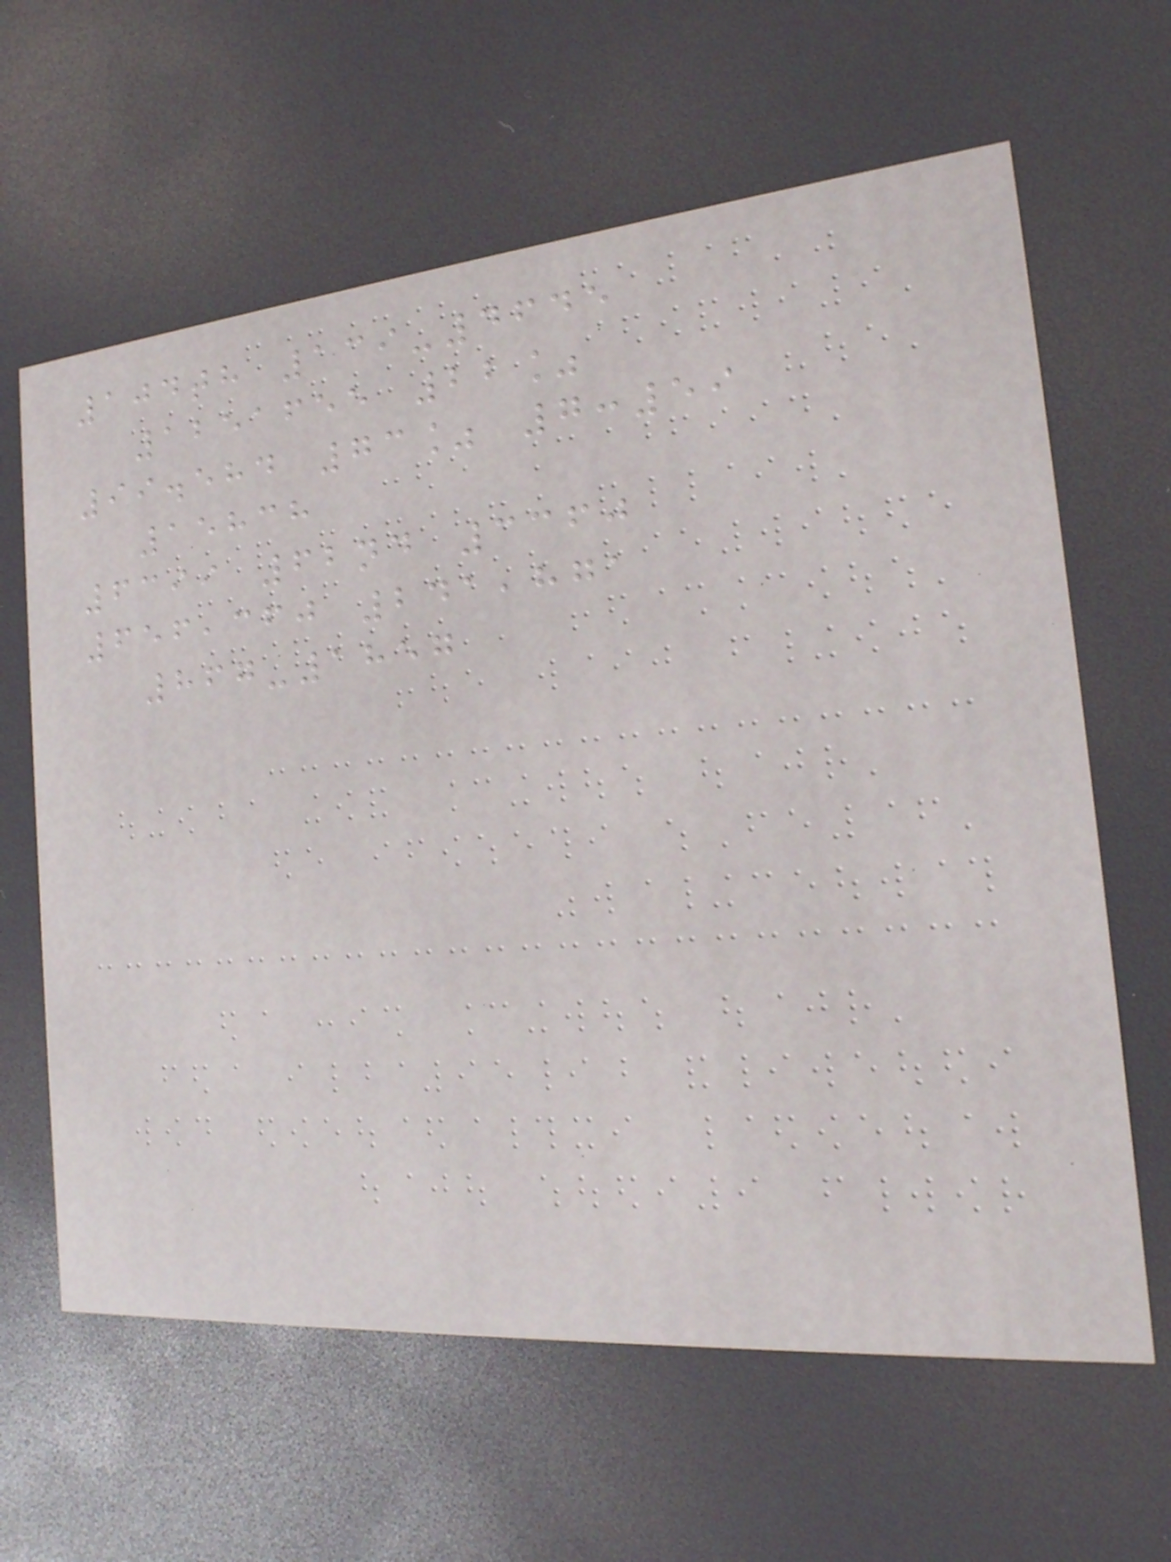104th 139-4645
1251655 22%
99.584 73% 7:59
15838
6399 62nd 3360
656,360 241,871
867-1857
